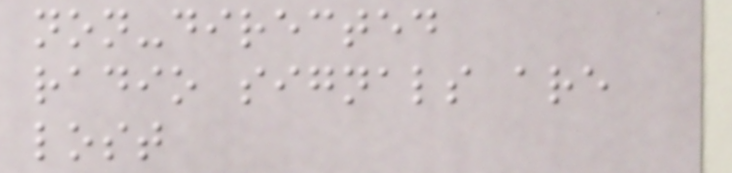non-directed
radio signals are
lost
